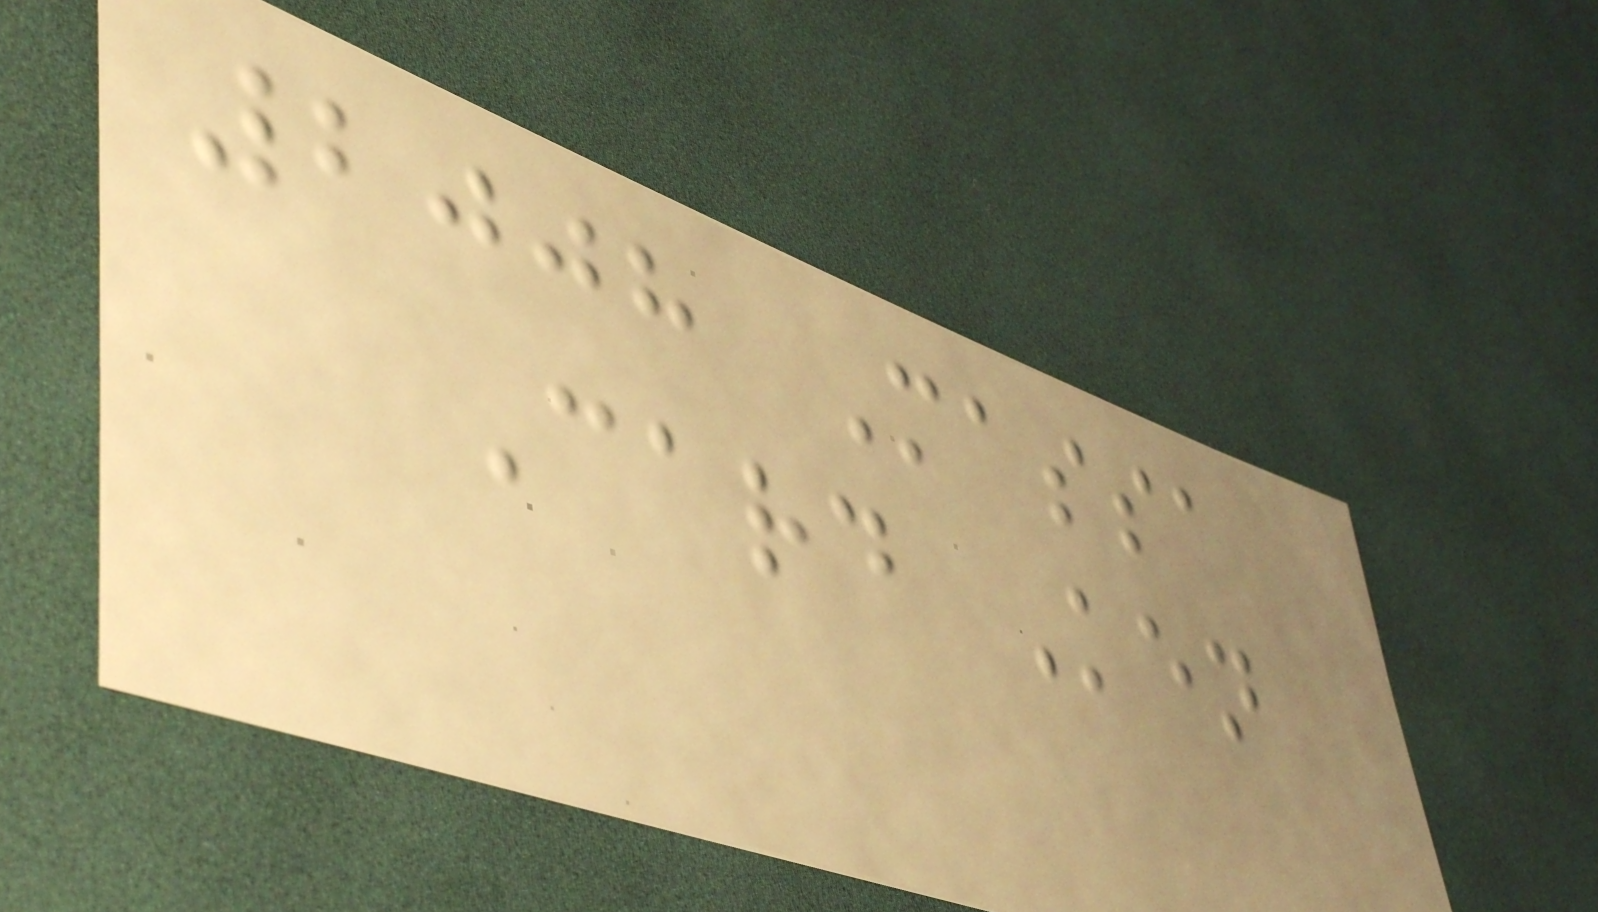2008 Massa
Card Ken
